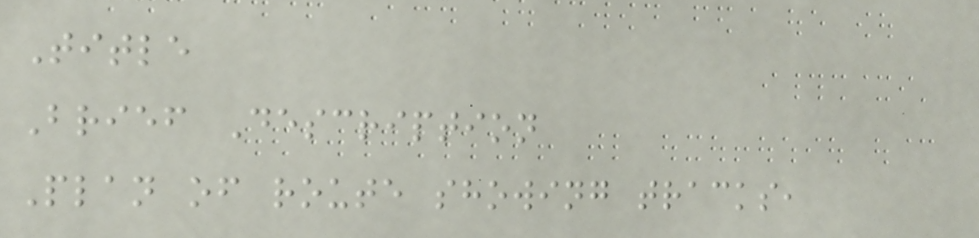Title
Brief Description
Plan of route showing tracks,
